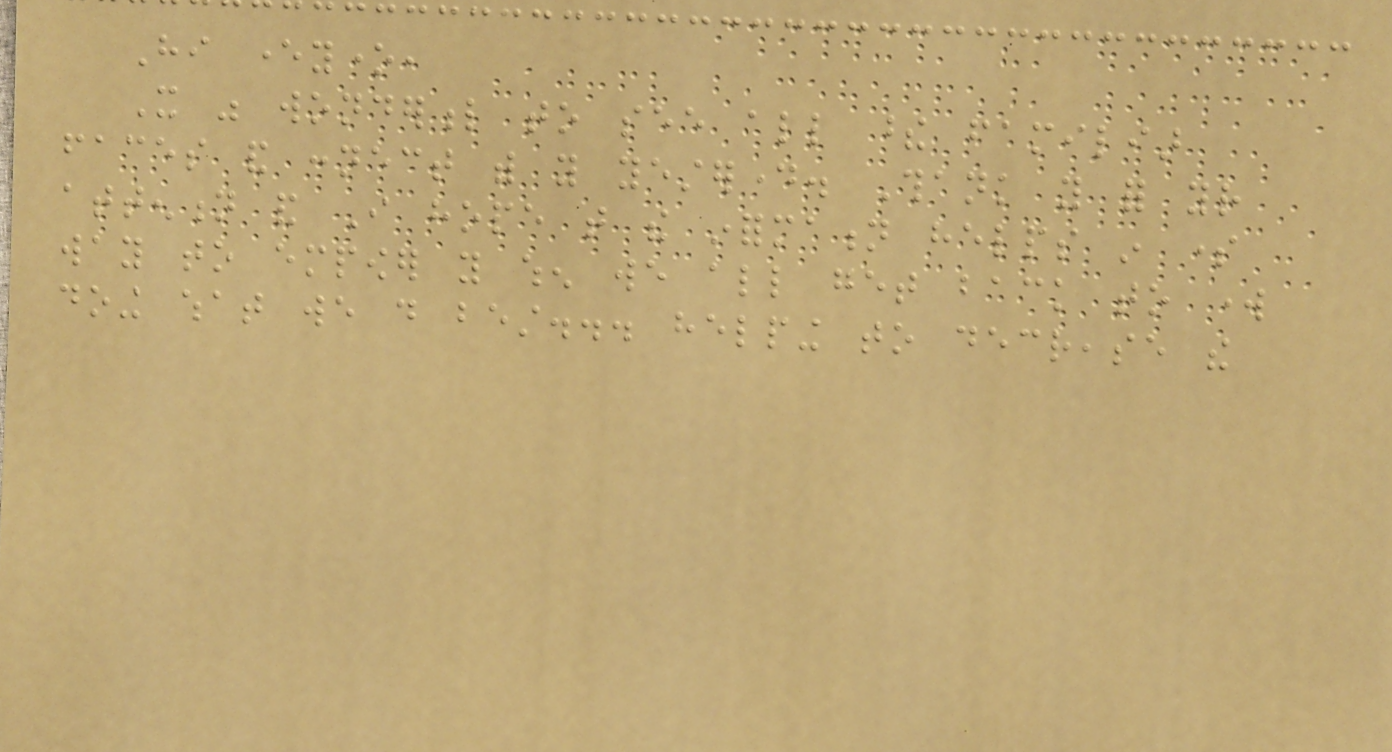Hi everyone,
It was wonderful to see all these familiar
faces and connect with you yesterday. Thank you for your
attention and I hope that the information helps in some
way to empower you when we all get back to work
doing what we do best... helping to decrease the
